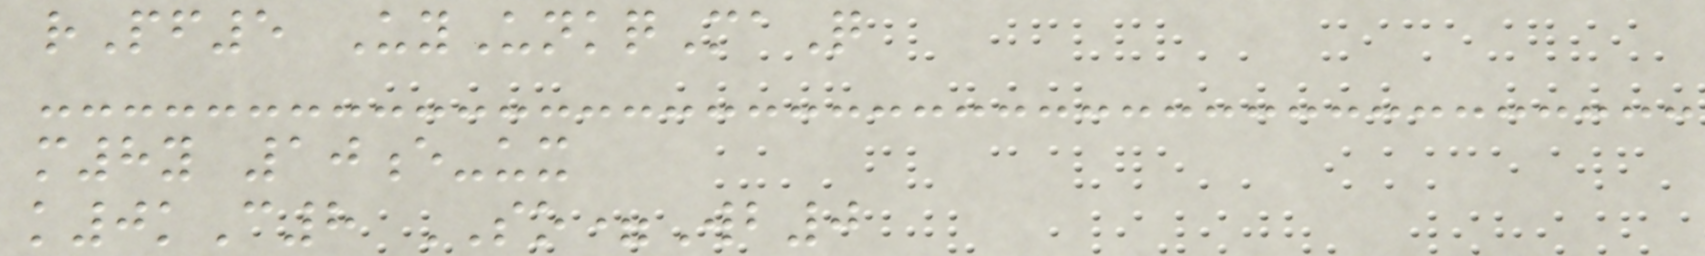rPf5 UyUnkqMaQ
m8y 10e-ux
k0kC8 SO=Wb0
